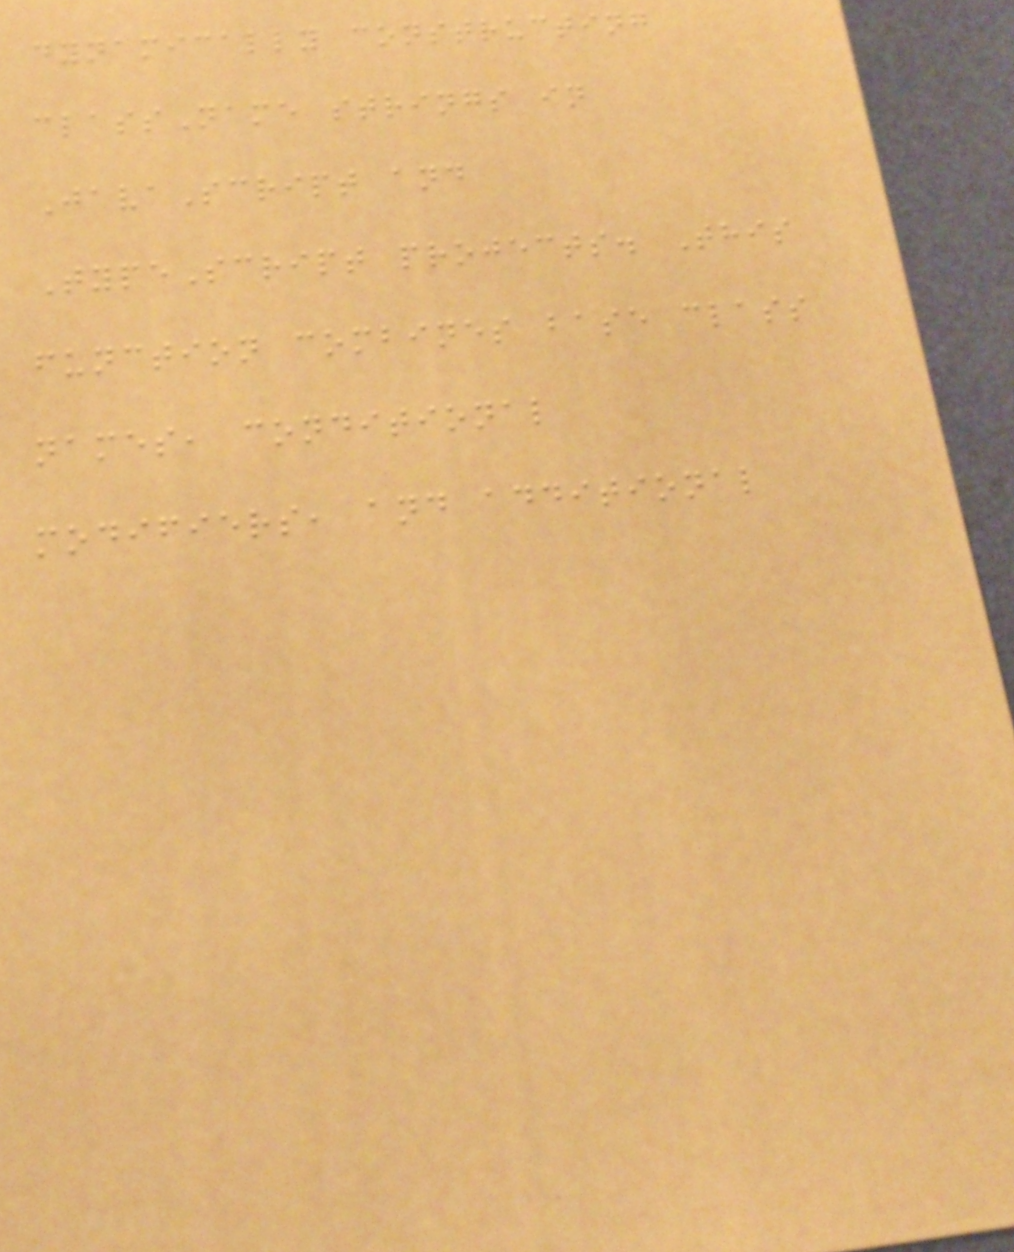dynamically constructing
className strings in
JavaScript and
TypeScript projects. This
function combines base class
names, conditional
modifiers, and additional
